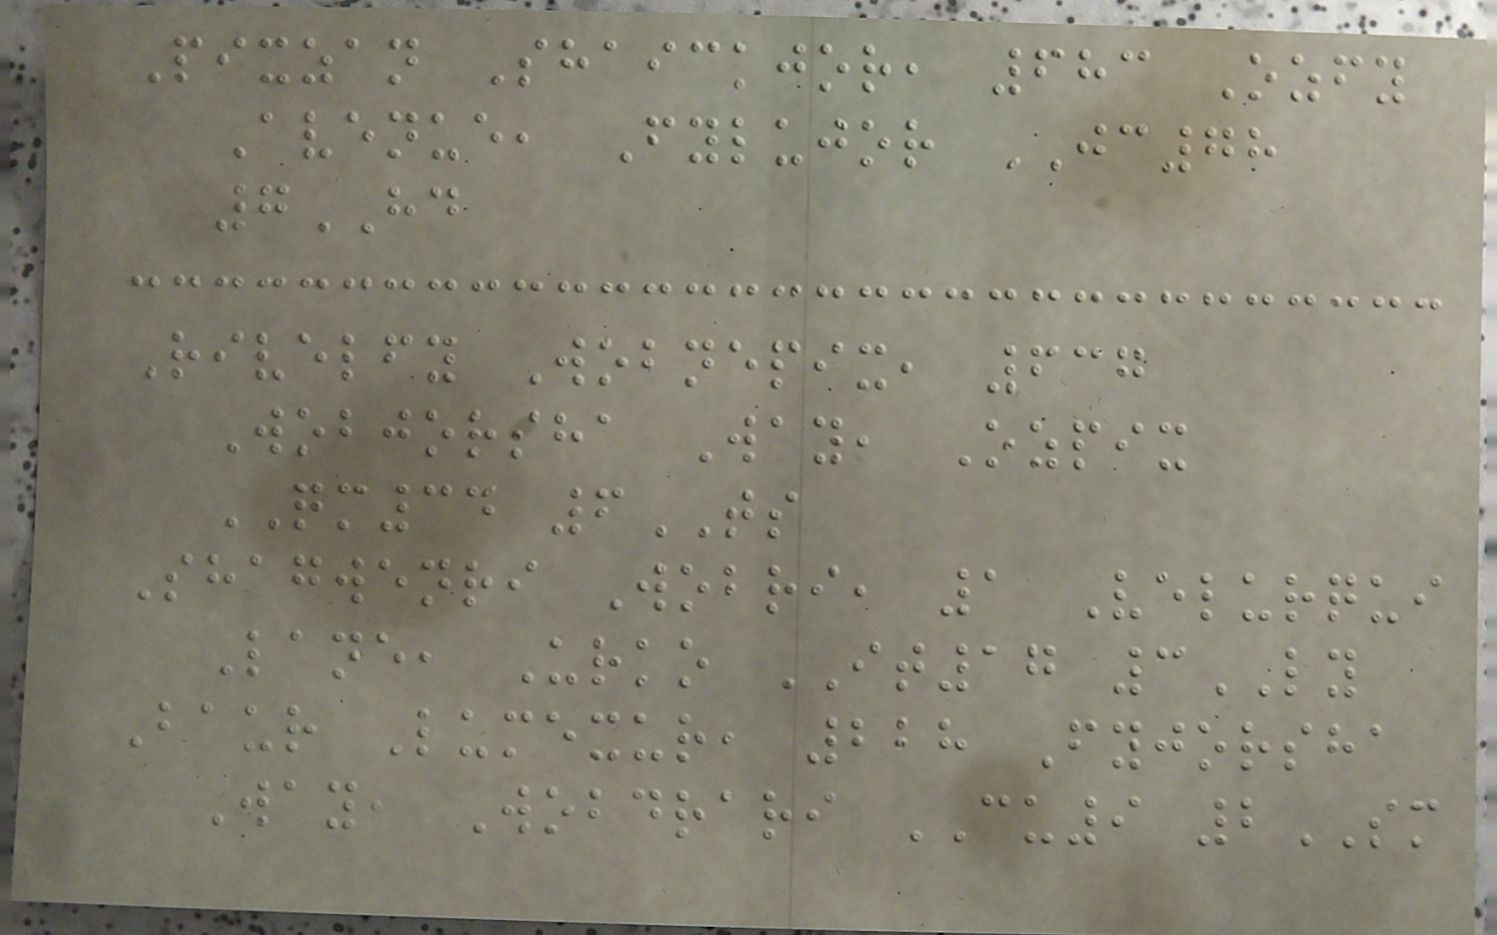Pixzan Shaickjor, 683 Ozfy
Avenue, Fylujor JC78
7HD
Rivelfy Wobnepix, 637
Wobjorsha Way, Ozpix
QM34 6TS
Shagwenri Wobri, 1 Velurqui
Lane, Urko IT17 3LY
Baur Lumexur, 228 Fyjorsha
Way, Wobdrari CU9 2SM
